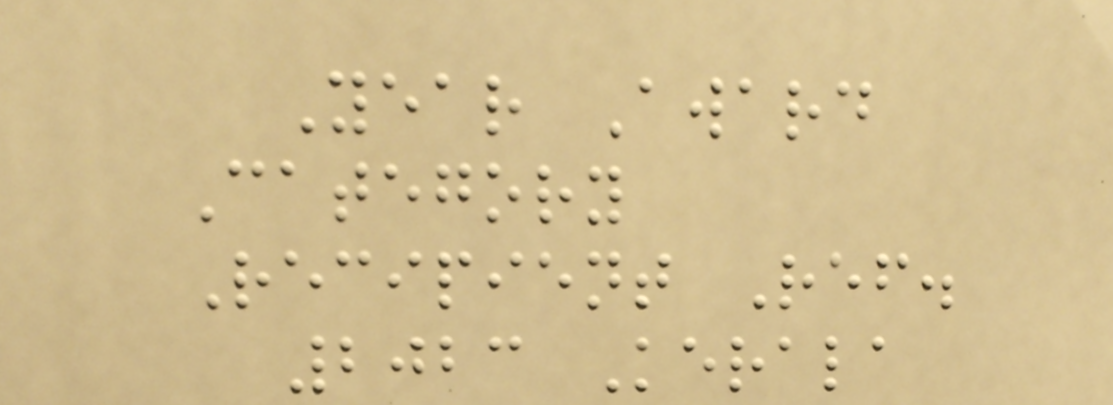Year Award
Category
Recipient Ref.
2023 Kerala
